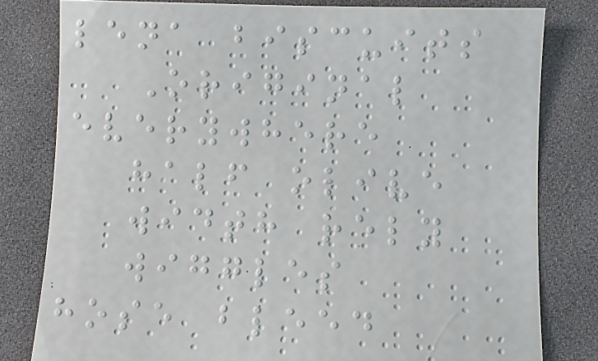lena biscuits
Original
everywhere
half olive
width rely
wiggles
hose bleed
